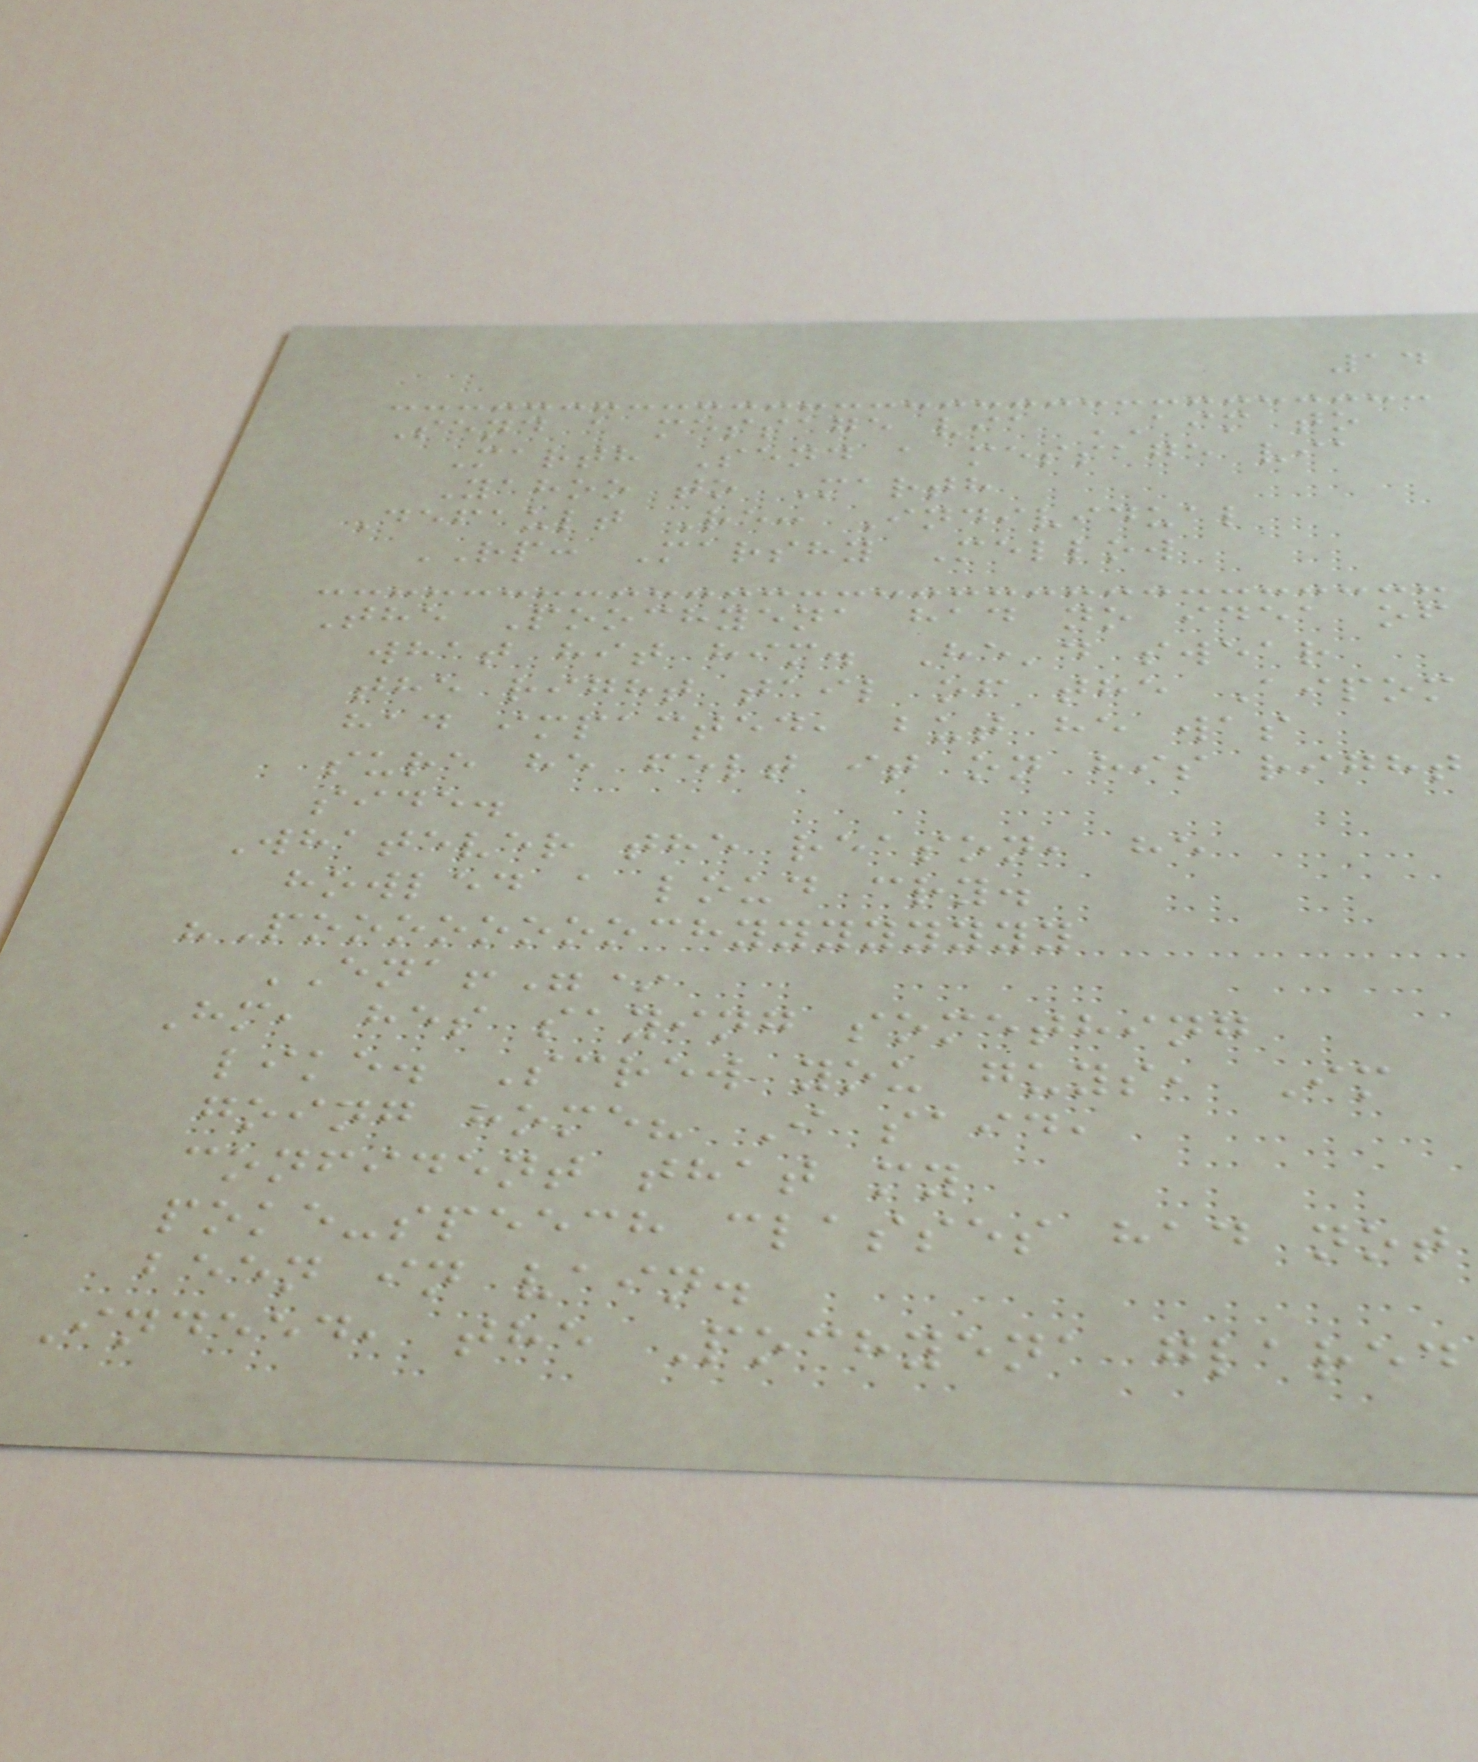14
Send a message via AIM to
Marth Send a message via
Yahoo to Marth
Default Re: Individual
RP: Marshy Mellow
The Poochyena had no idea of
what hit him. He'd swear
the right tail of the Aipom
had impacted, but he was
sure he felt it on his right
side.
Whatever the reason, he
howled a loud cry.
"Poooooooochyyyyyyyy
ENA!"*
Hm, hes saying something
like. Screw you guys, Im
going home? I said,
confident that my
poke-speech classes had not
been in vain.
Indeed, the Pochyena glared
